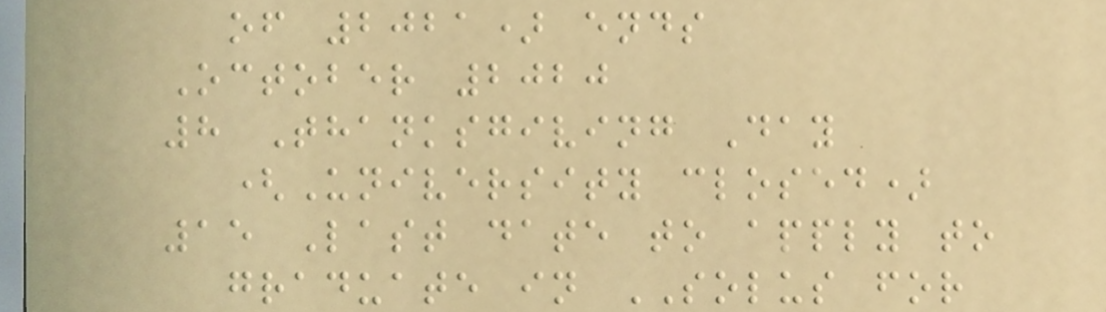of 2021) ends
October 2020
8 Thanksgiving Day
(University closed)
15 Last date to apply to
graduate in SOLUS for
